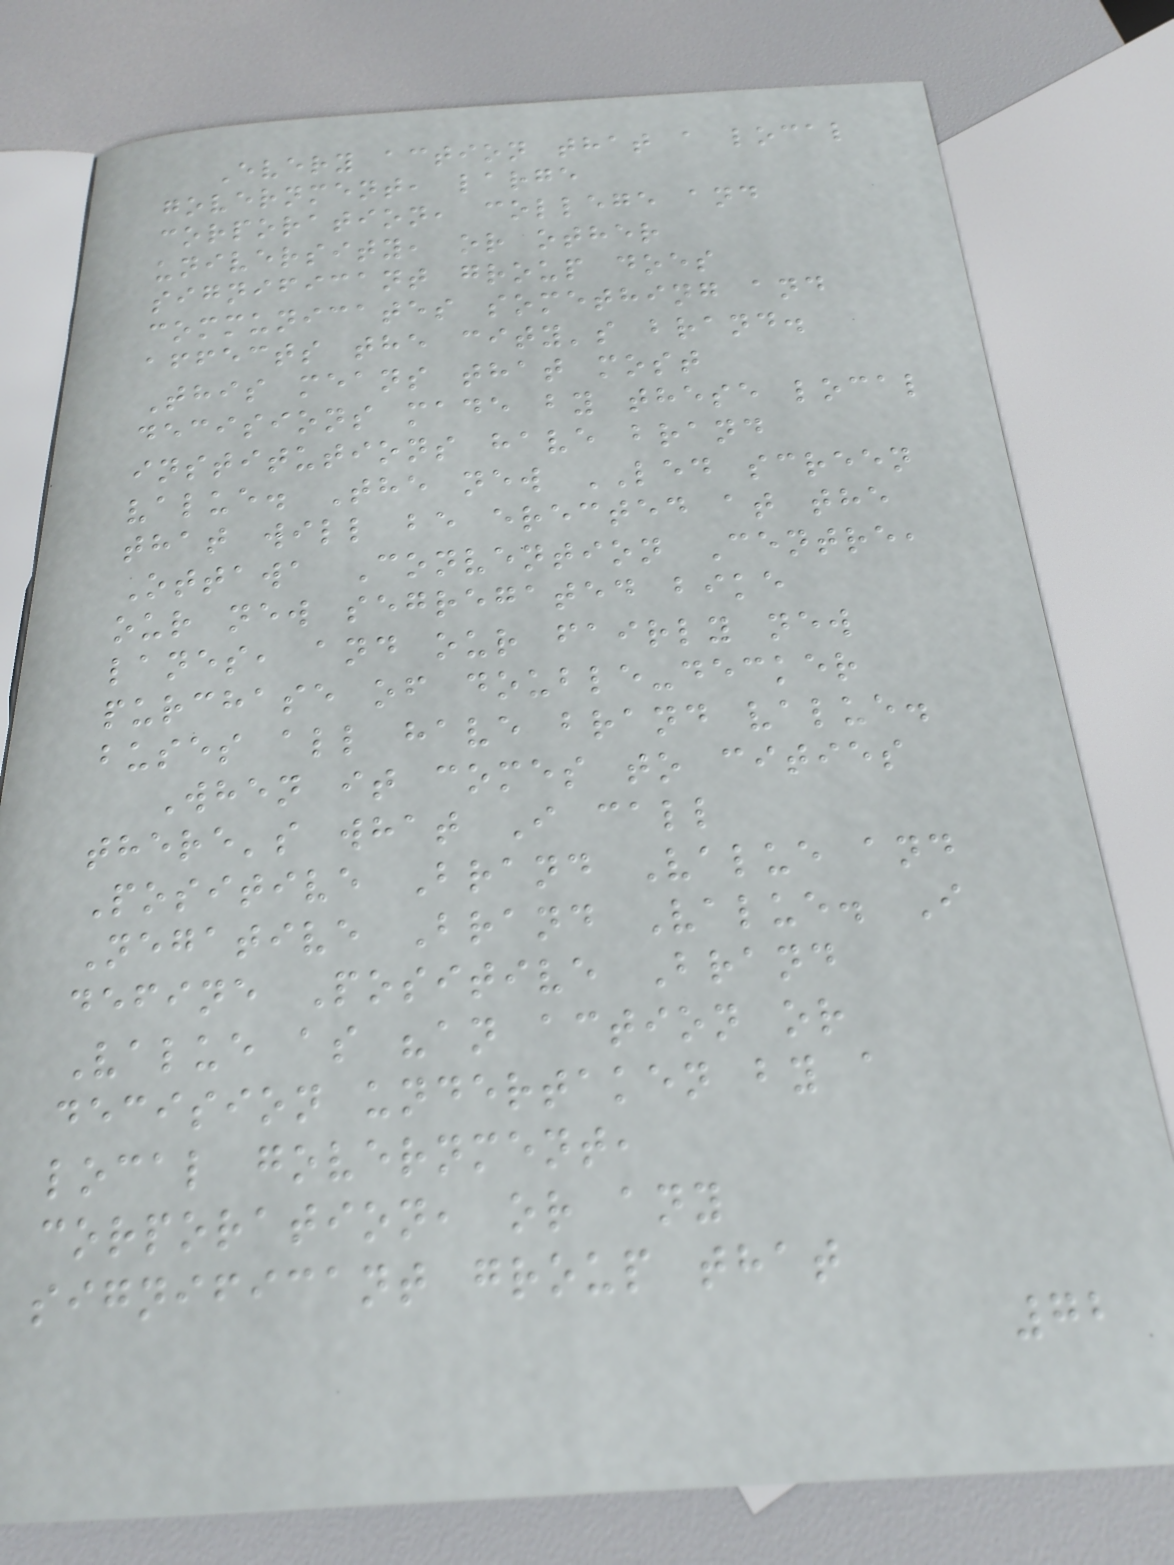Every action that a local
government, large
corporation, college and
university, or other
significant group does
communicates something and
affects the city's brand.
This means that most
decisions made by these local
institutions have brand
value. The new LED screen
that will be erected at the
Ottawa Convention Centre,
our new segregated bike
lanes, and our fairly new
purchase of double-decker
buses all have brand value.
When it comes to cities
there's what I call
Positive Brand Value and
Negative Brand Value. I
define Positive Brand
Value as "an action or
decision undertaken by a
local government,
corporation, or any
significant group that
72
